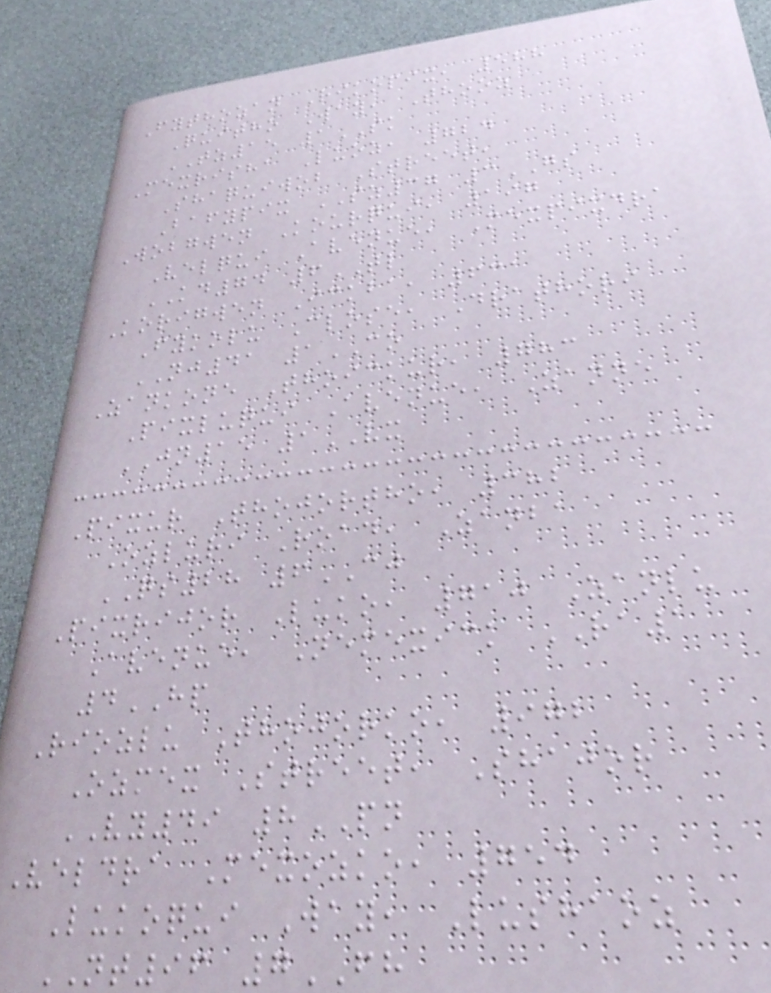Fythozan Rikopix, 588
Quitho Way, Thooz
TZ15 1SK
Mexrisha Luoz, 724
Shaquiwob Street,
Bafypix SZ37 3GS
Wobgwen Kourqui, 197
Velqui Avenue, Mexpixdra
KD74 6TL
Korigwen Ickba, 631
Fykolu Close, Drathori
NJ41 1CO
Zankone Thoickur, 783
Pixluqui Avenue, Zanne
JN15 1VX
Pixur Thojortho, 382
Ozluri Road, Zanba
QS28 6CJ
Pixrijor Luko, 710 Zanlu
Avenue, Nemexick RA1
4HP
Riozlu Thojorko, 972
Ozmex Street, Shajor
VY49 8PN
Veldra Mexozko, 754
Lukoqui Way, Lushaoz
NT96 7FH
